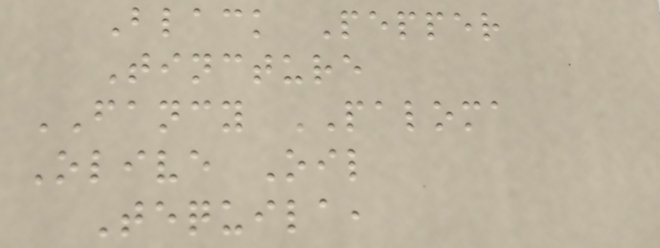Black Pepper
Tincture
FANCY PALOMA
Olive Oil
Tequila,
